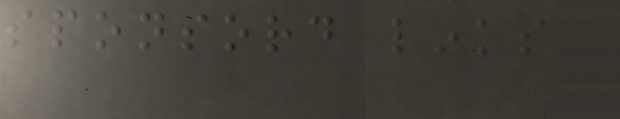sponsord links
